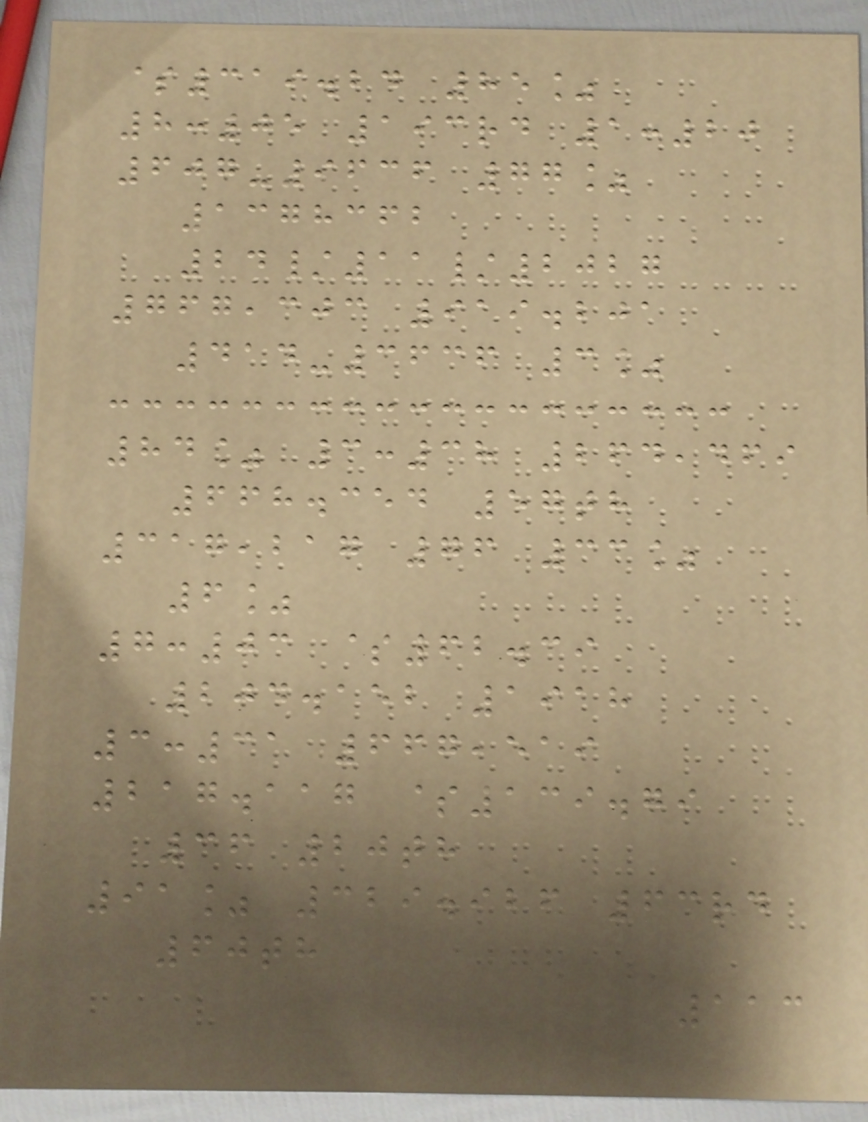$319.24 85%
8:05 193rd 1:20
607-9636 77%
1378362
24/11/2027
767,303 919.201
414-3636 3%
84% 3:38 264,469
668.354 57th
317,217 76 33%
6%
7:03 $62.39
204.152 1918
3:31 667,519
217.117 $139.79
36 20th
91% 329.926 63rd
60th
113
